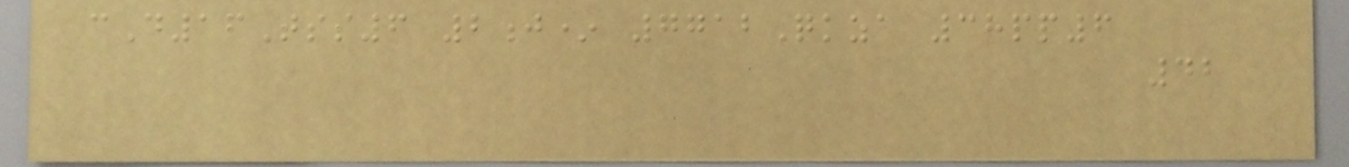cD16Tss6 2j* 7712Qkza 38pp6
42
